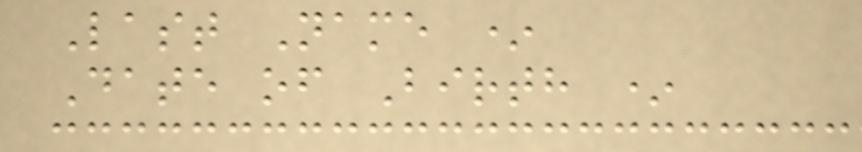Last Name *
Date of Birth *
